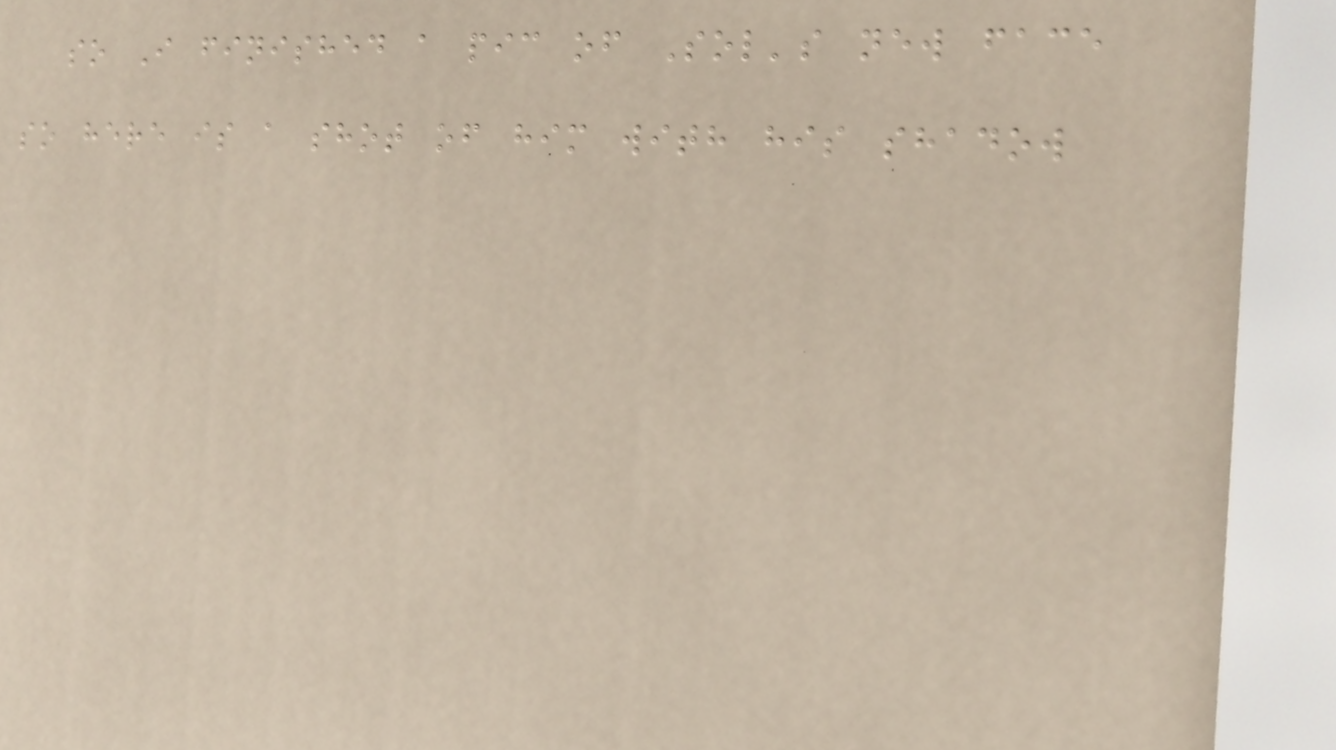so I finished a pic of Sol's new face
so here is a shot of him with his shadow
